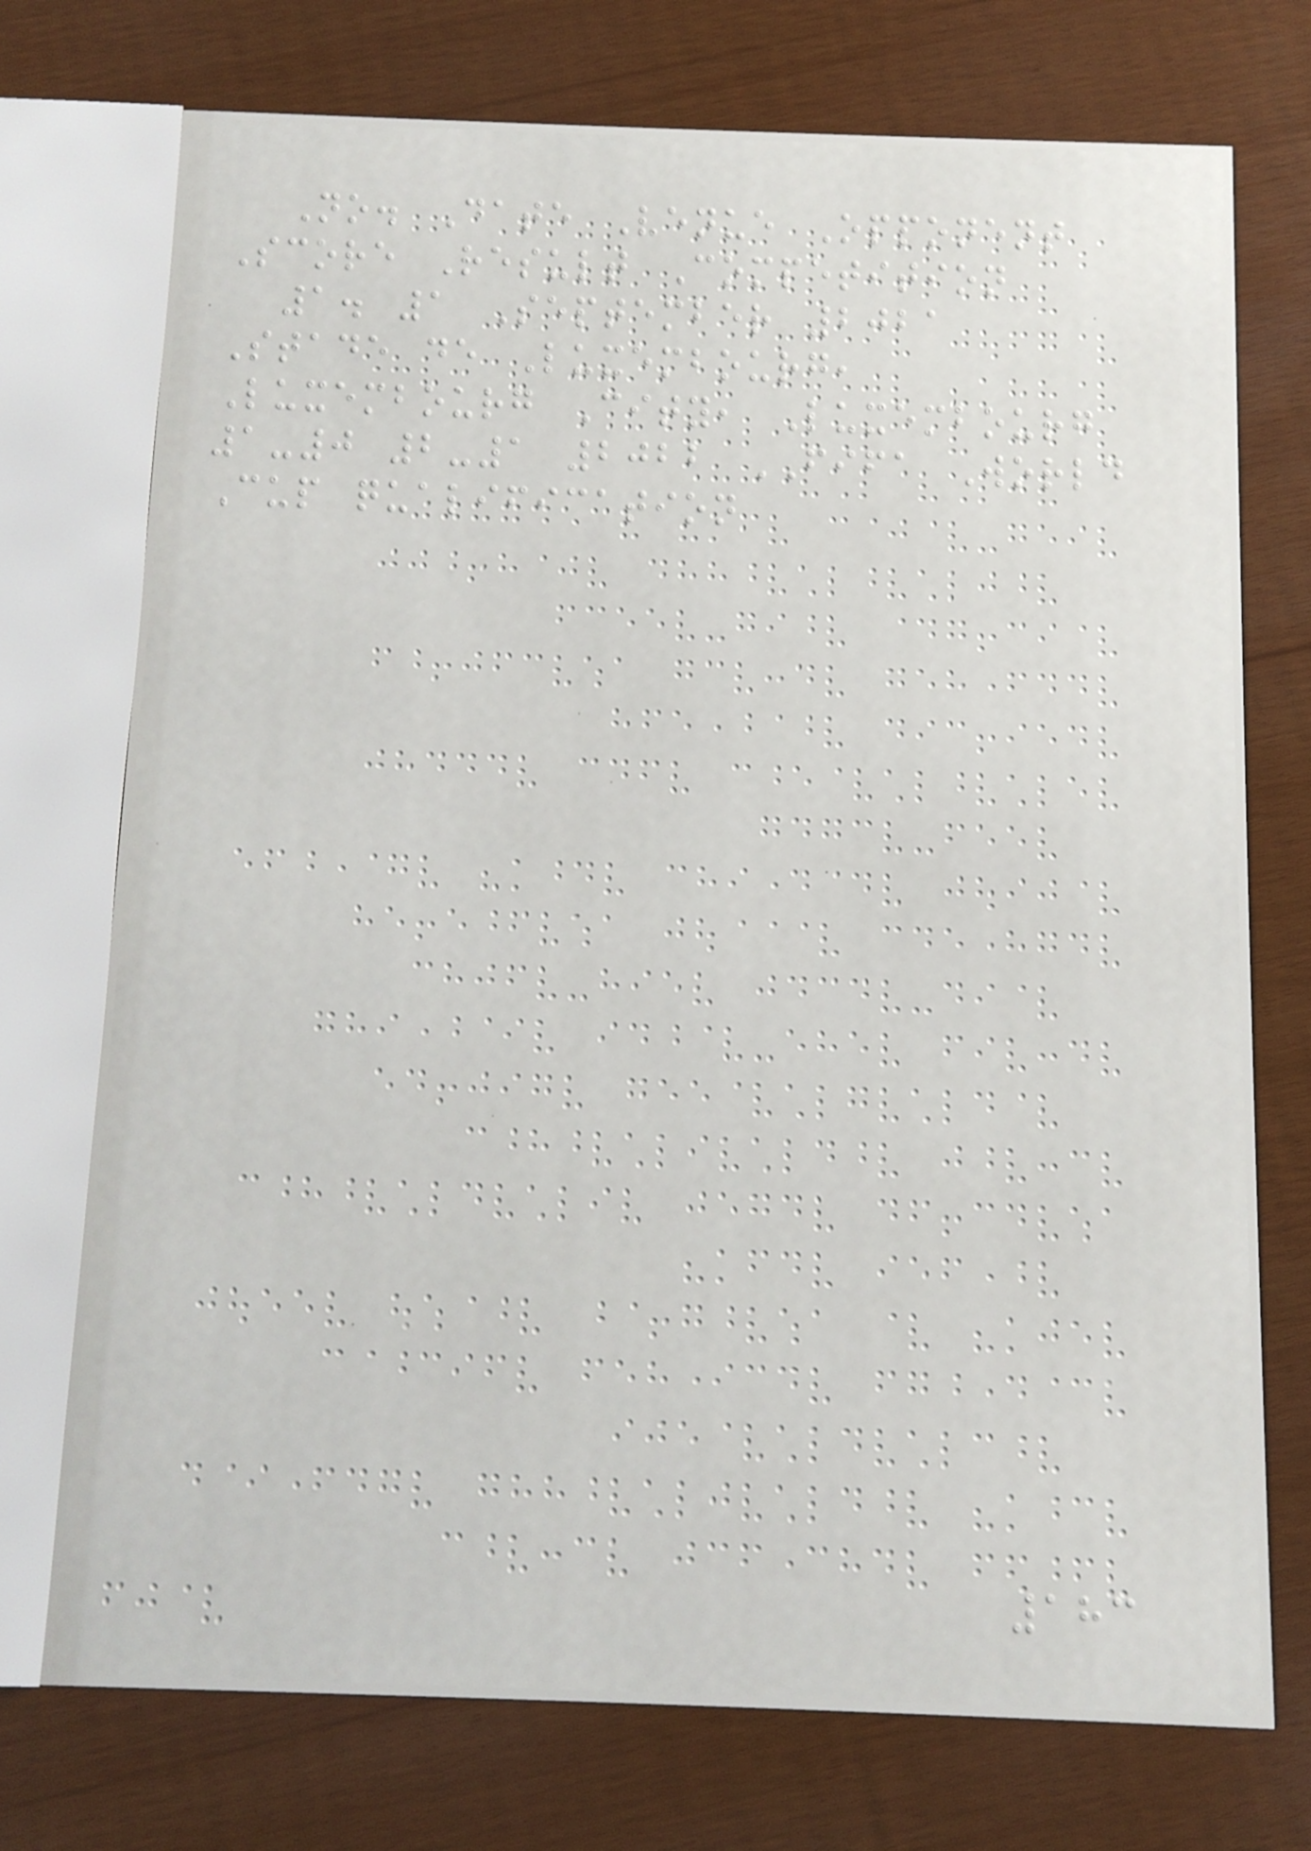No. Date Venue Opponent
Score Result Competition
1. 1 September 2021
Stade de Luxembourg,
Luxembourg City, Luxembourg
1-0 2-1 2022 FIFA World
Cup qualification
183
